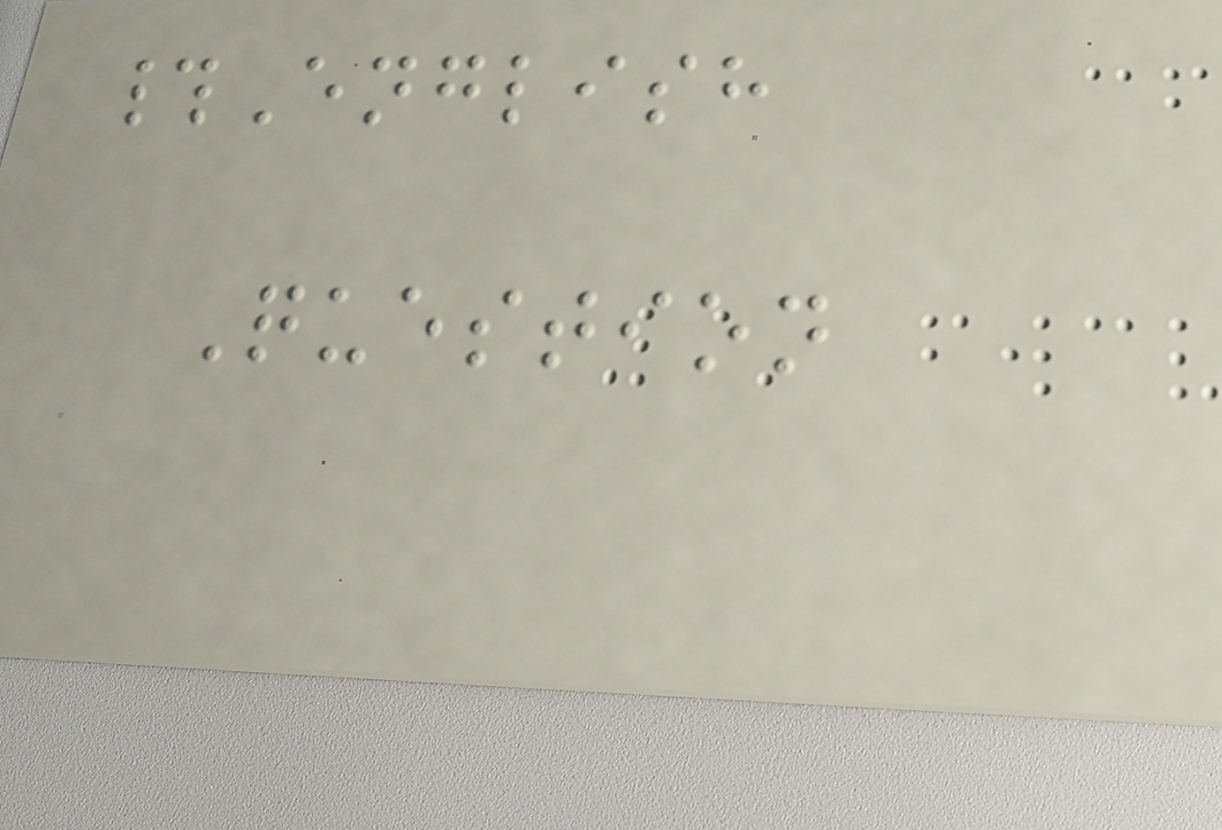#English
Question
